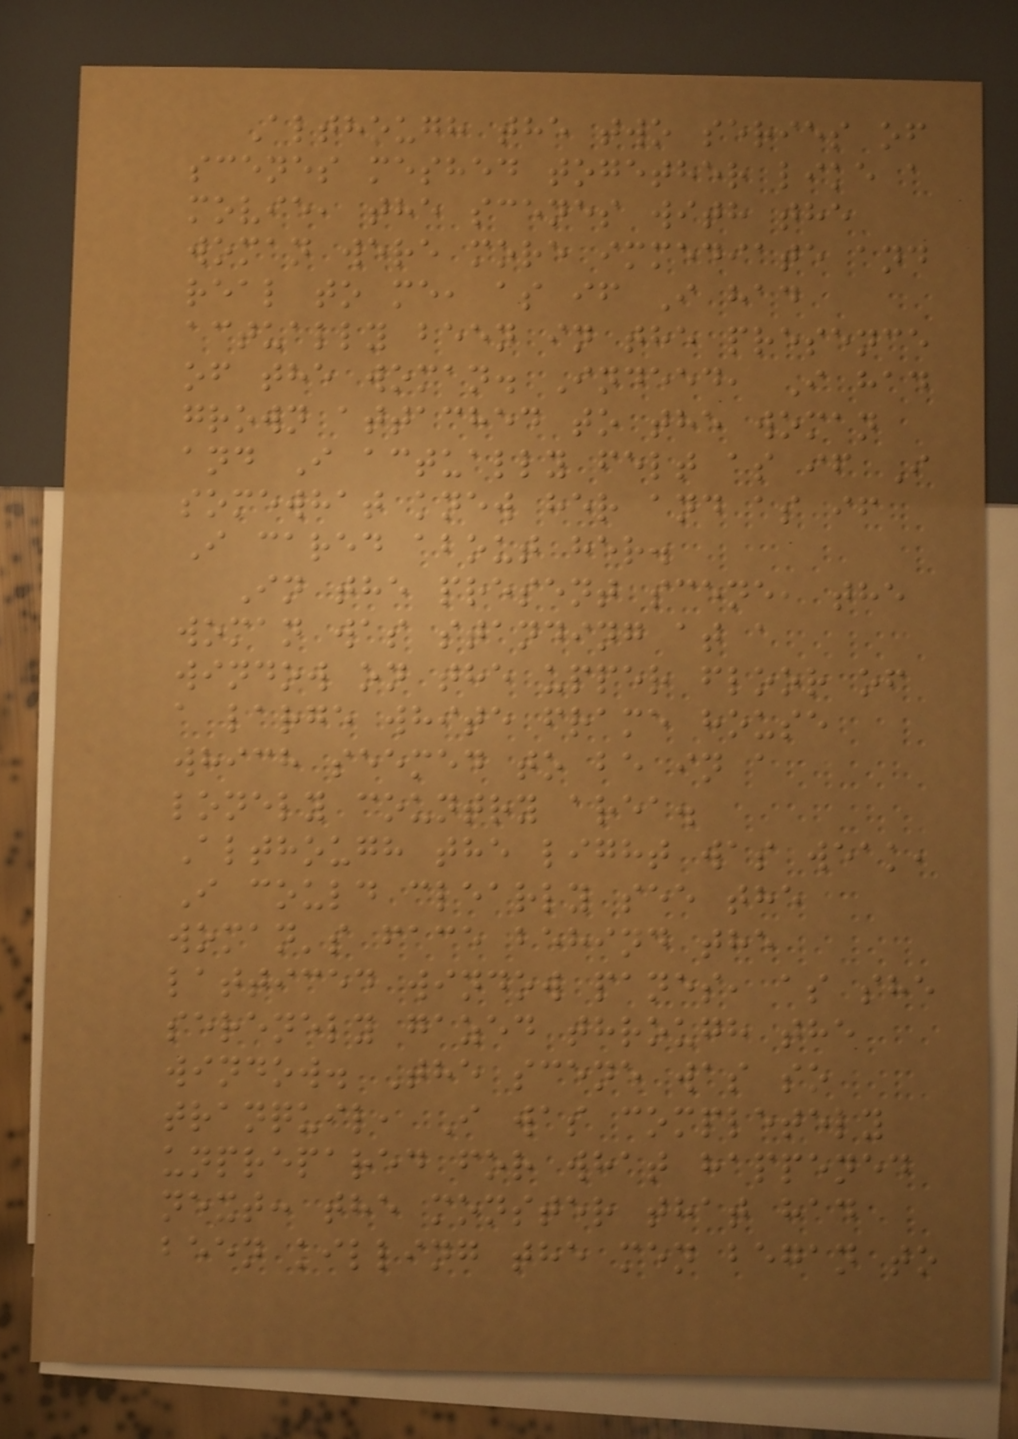Although the two series of
scenes meshed together like a
movie, the scenes with the
woman were more immediate and
real to me, as if I had
actually been in the presence
of the woman. Indeed, I had
grown attached to the woman
and I actually felt as if I
somewhat knew her and as if
I cared about her.
In the present scene, the
woman was standing at a
window on the upper floor of
a large white frame house
which seemed to be in a
lonely country area.
Although the light was weak,
I could clearly see the
woman's face behind the
latticed window panes, as she
serenely gazed through the
window. The scene was so
tranquil, I was completely
unprepared for what happened
next: the monster that had
been killing the men began to
